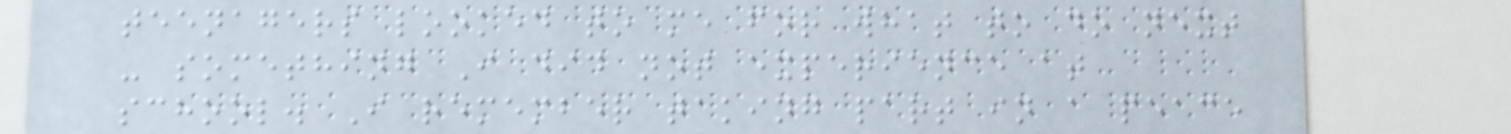teenagers looked to me for what to do next
- something I did not experience at
school. I remember taking part in a peace
